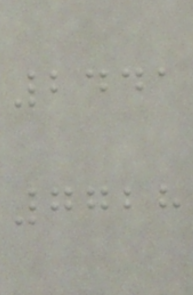2441
7728
